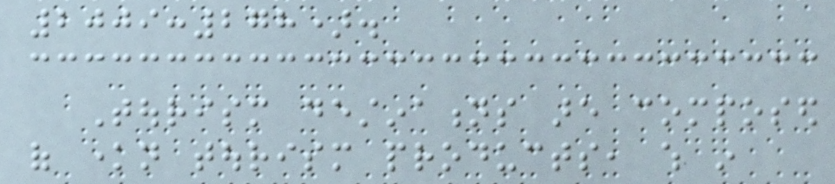2009:278).
Tourism destinations are composed
of known tourism products, which in
